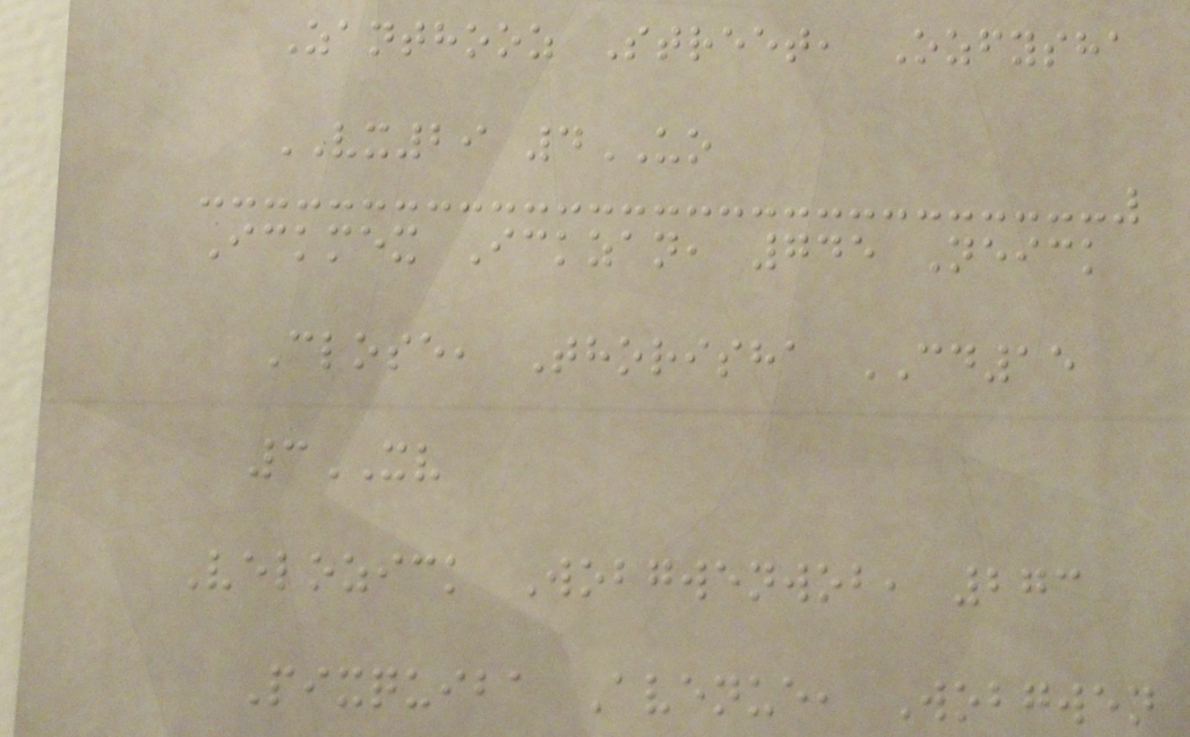Zanthooz Street, Ozfysha
VX29 4UO
Ickmex Ickzan, 745 Neick
Close, Thorisha CD15
3XV
Velozick Wobgwenwob, 273
Pixquiba Avenue, Wobgwen
